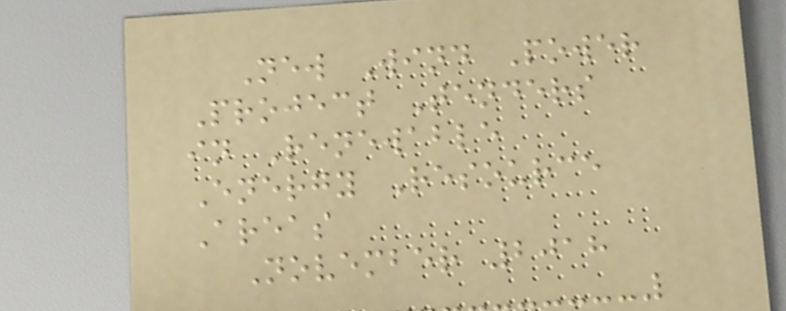New Wind Power
Project Tenders
in Renewable
Energy Resource
Areas
November 2018
